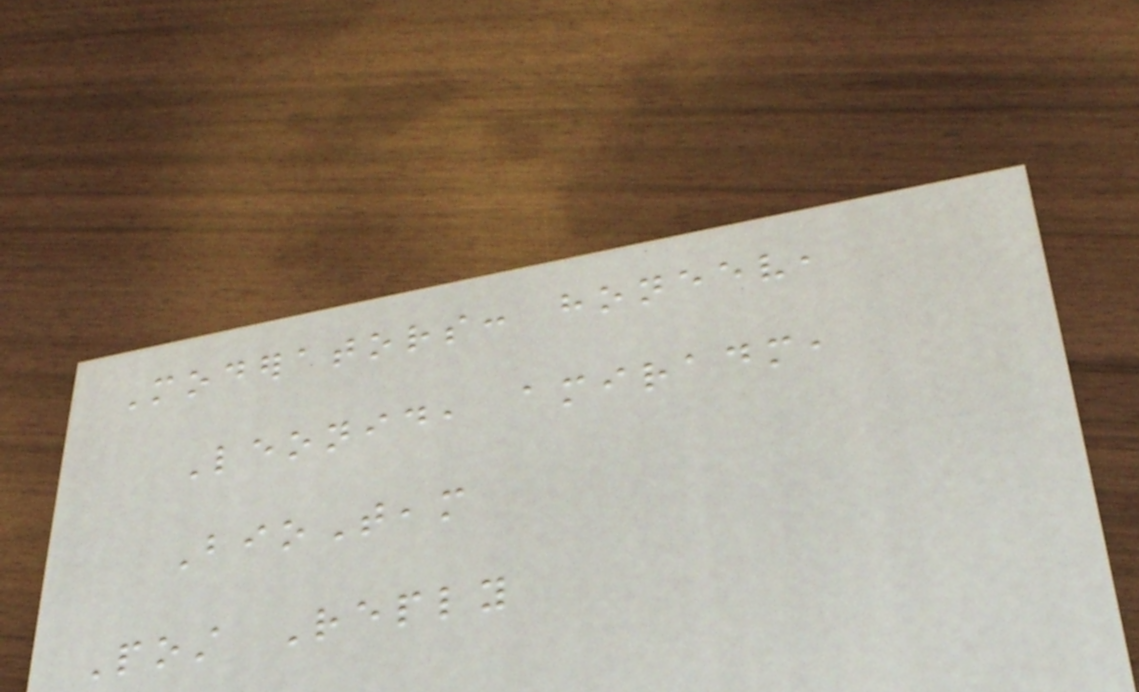Moderators: honeev,
Leonid, amiradm,
BioTeam
Post Reply
